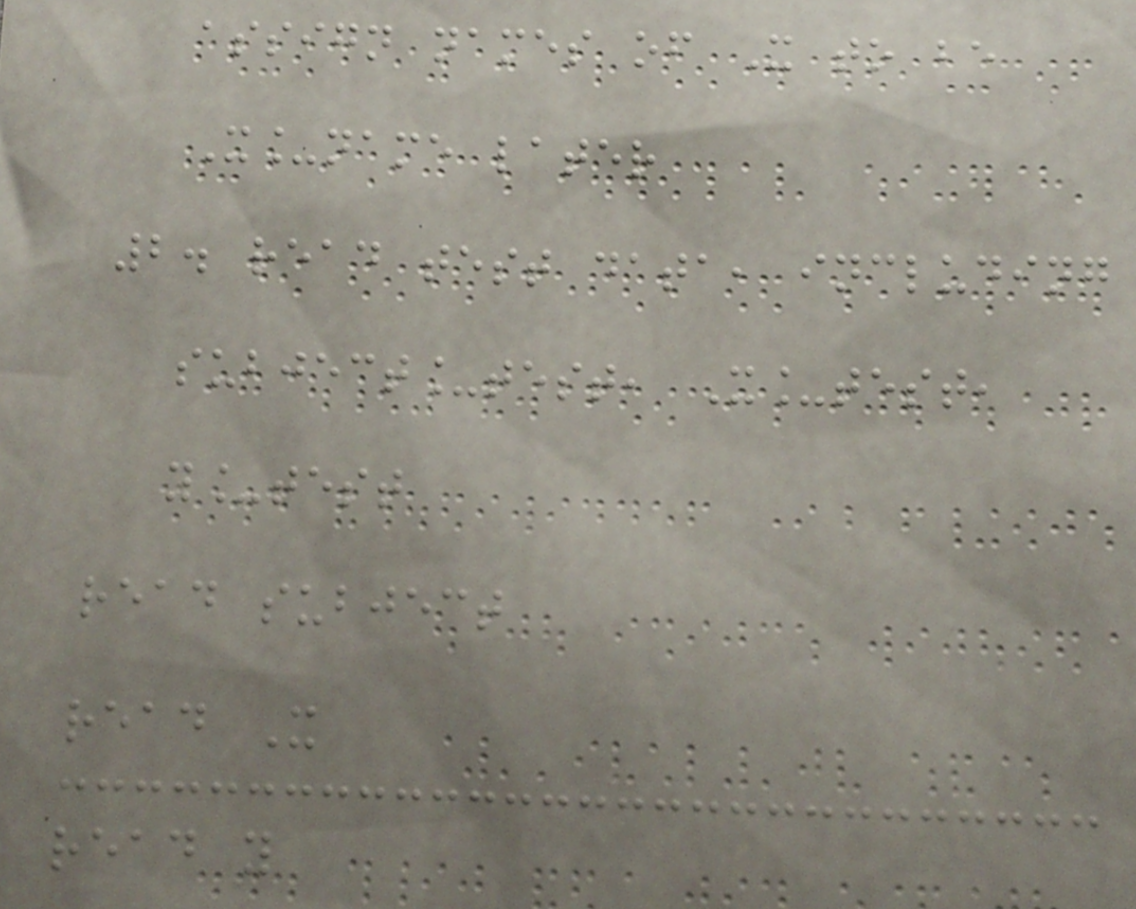assign names of X to be
X_name later
2. read test data, including
subject_test, X_test,
y_test
read subject
read X
read y
